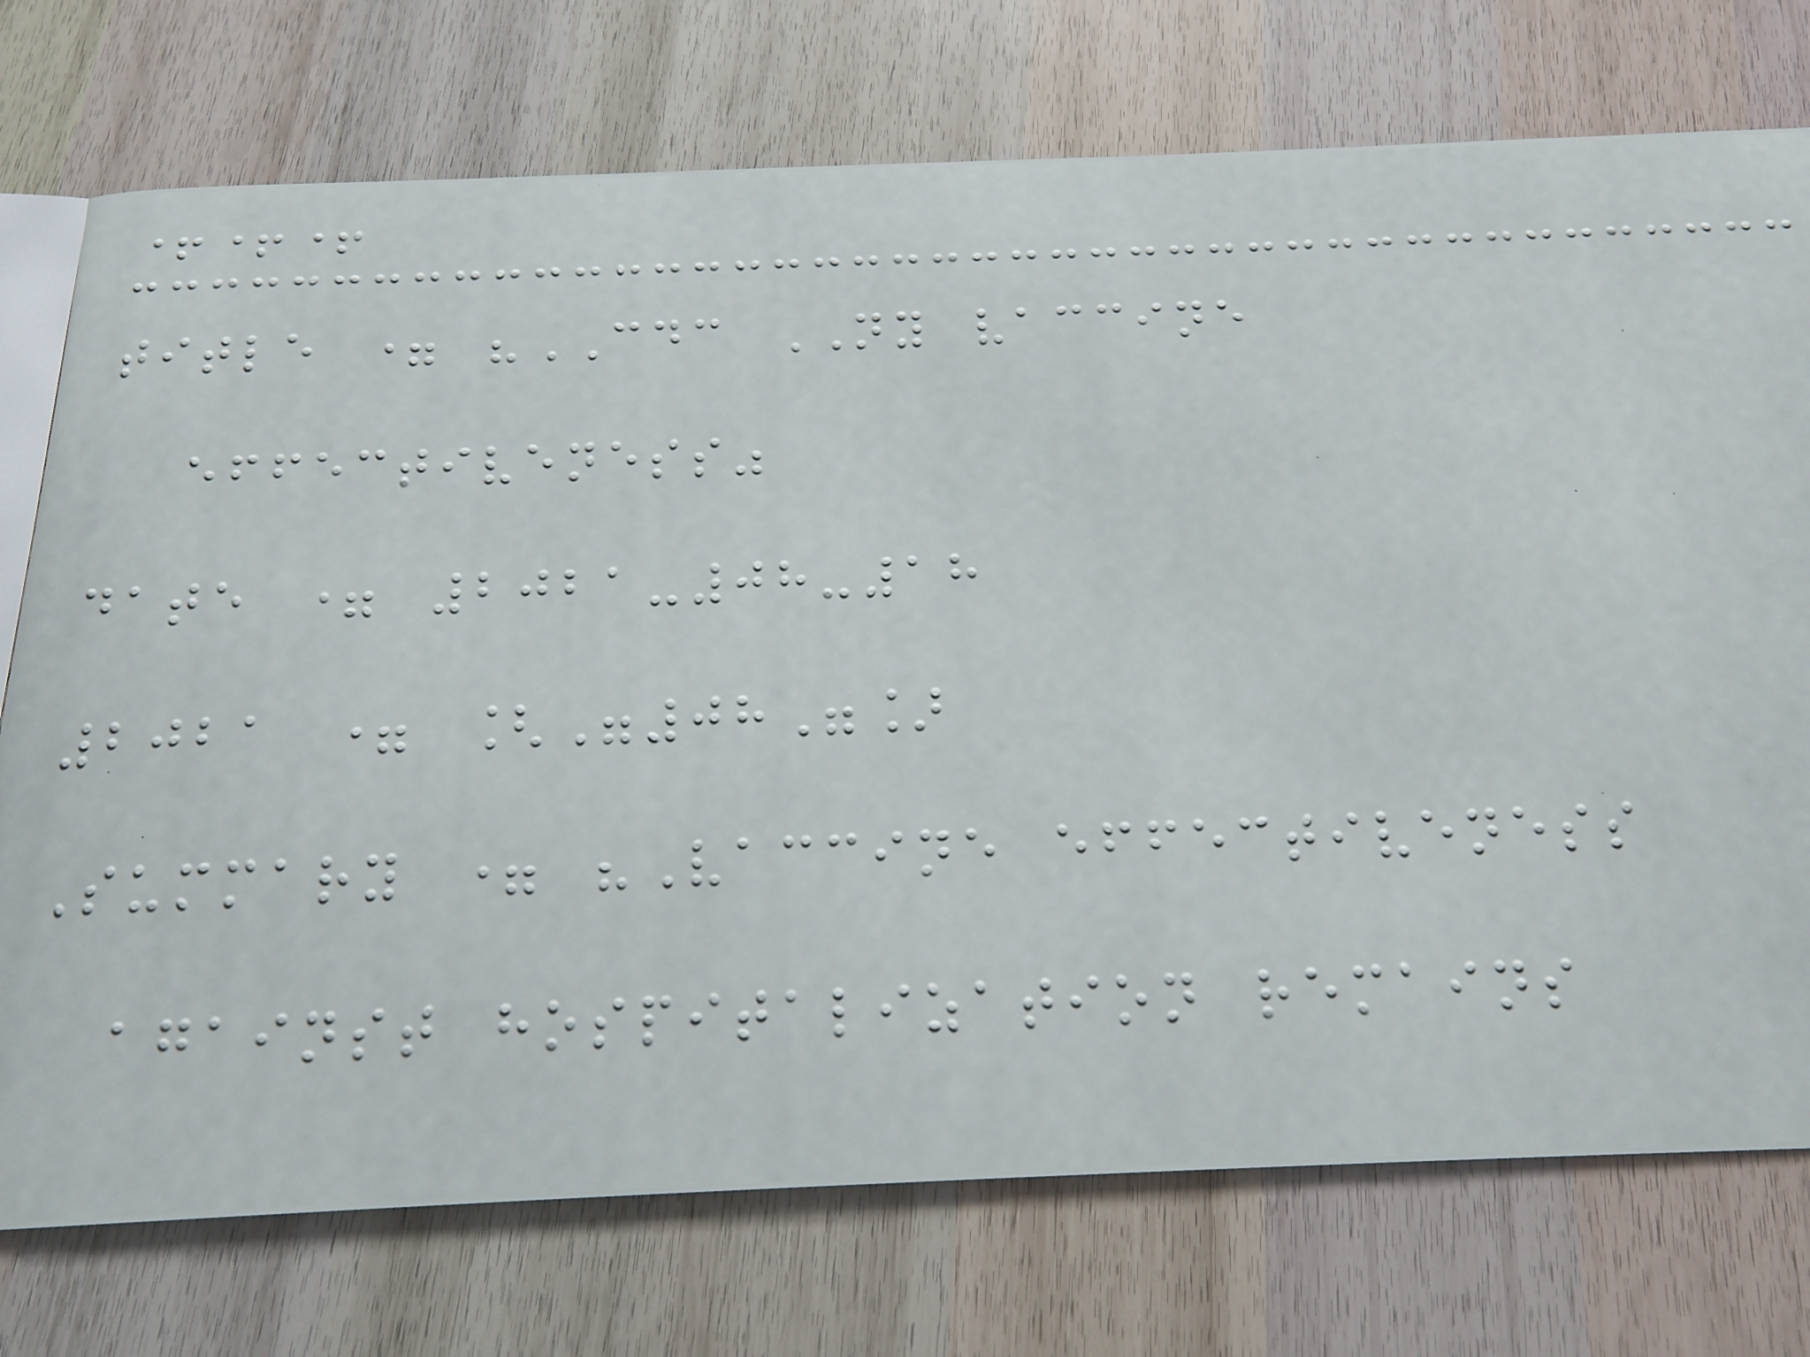+++
title = "CDC NY vaccine
effectiveness"
date = 2021-08-18
2021 = ["08"]
Summary = "Vaccine effectiveness
against hospitalization remains
